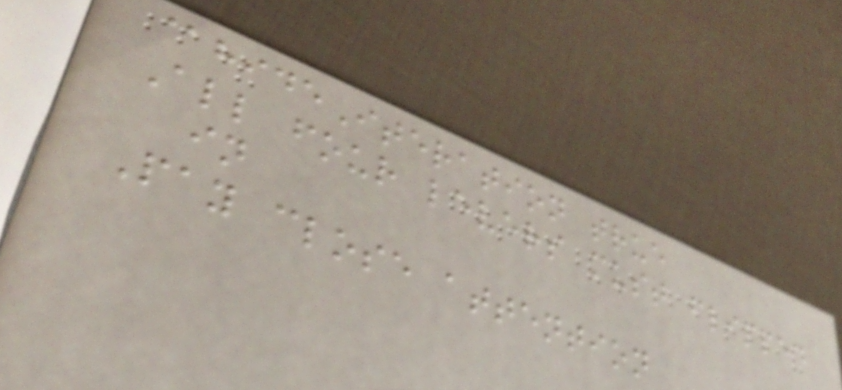@hideIteration true
All four levers must flipped
in
Pay close attention
